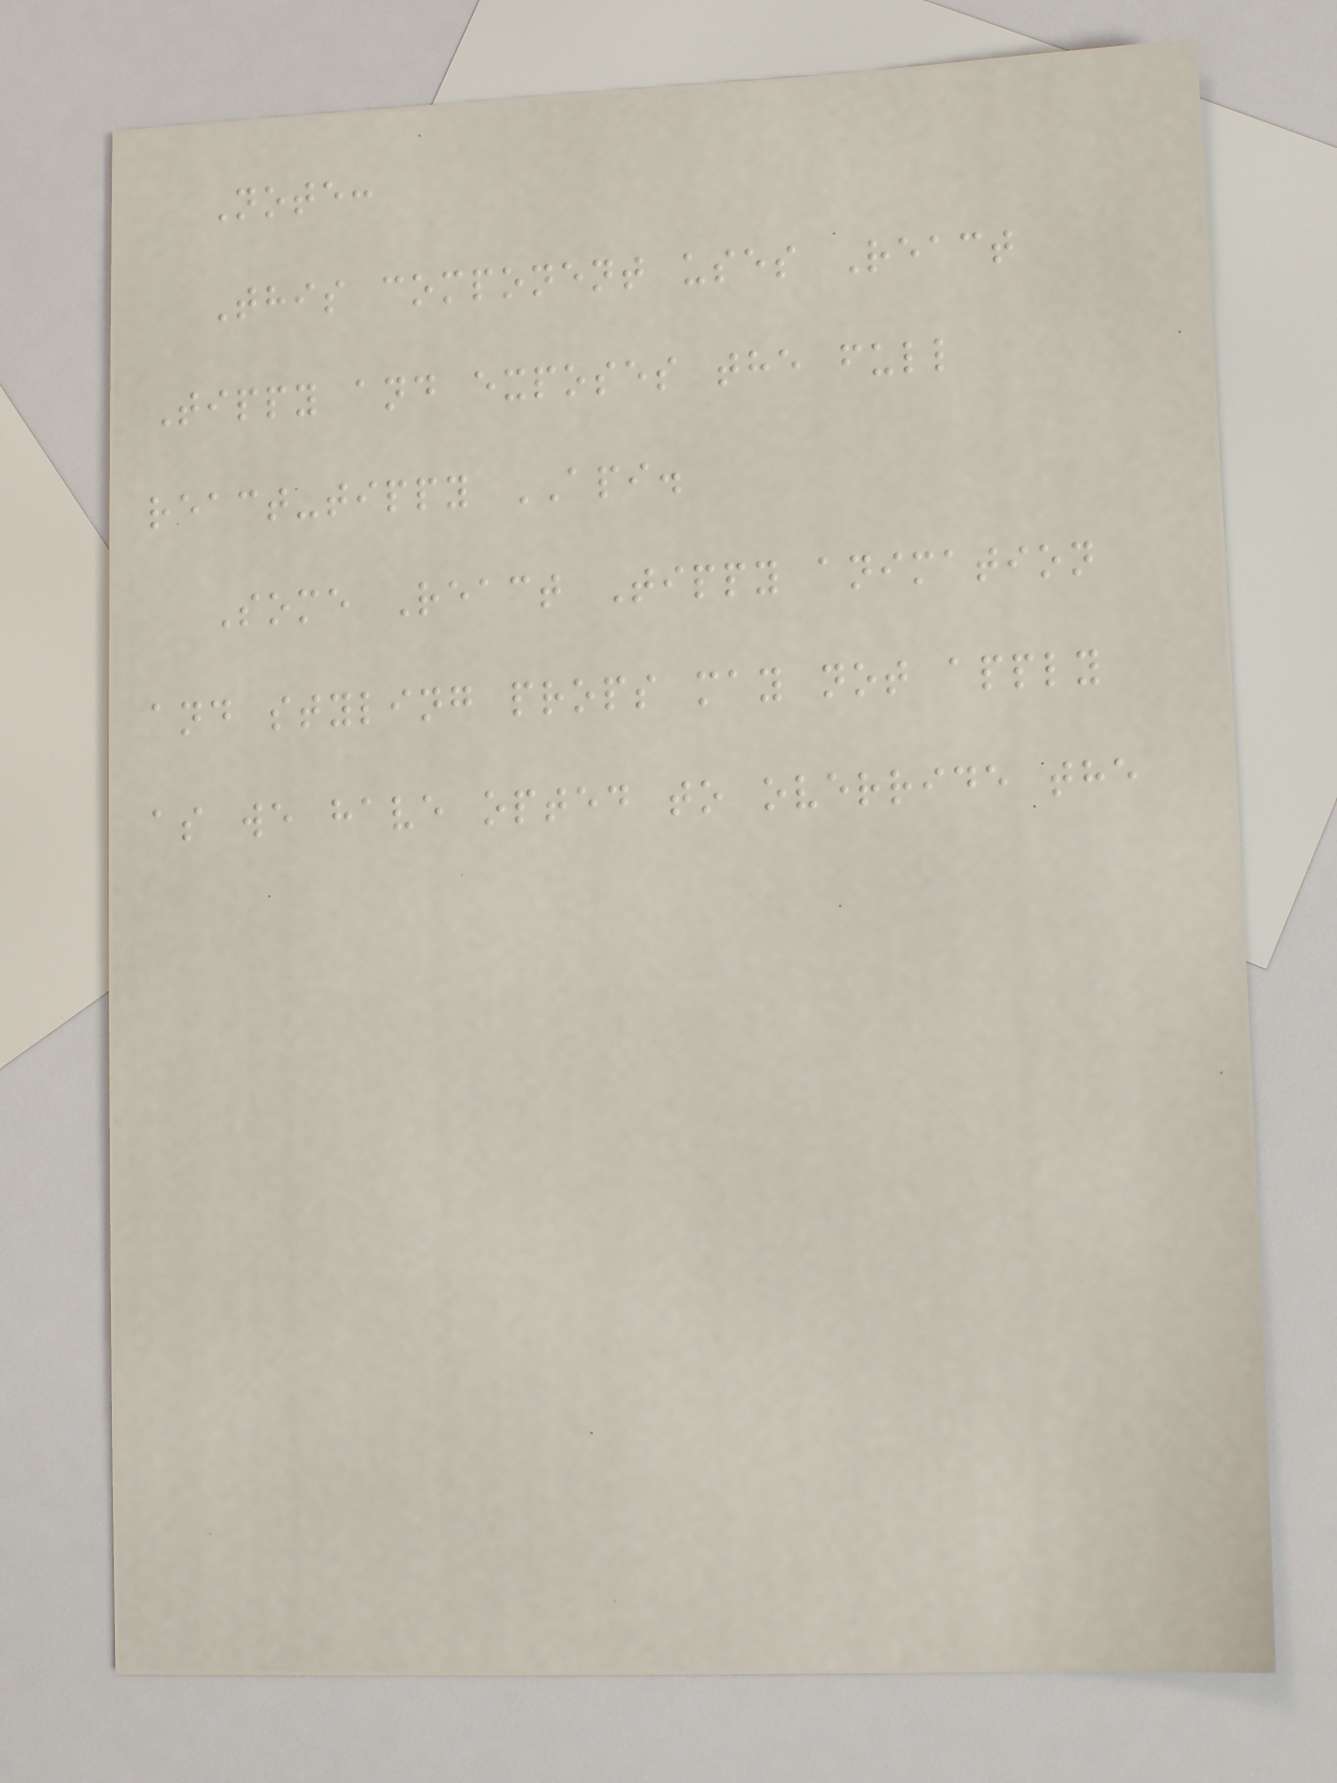Note:
This component uses React
Tippy and exposes the full
react-tippy API.
Some React Tippy animation
and styling props may not apply
as we have opted to override the
